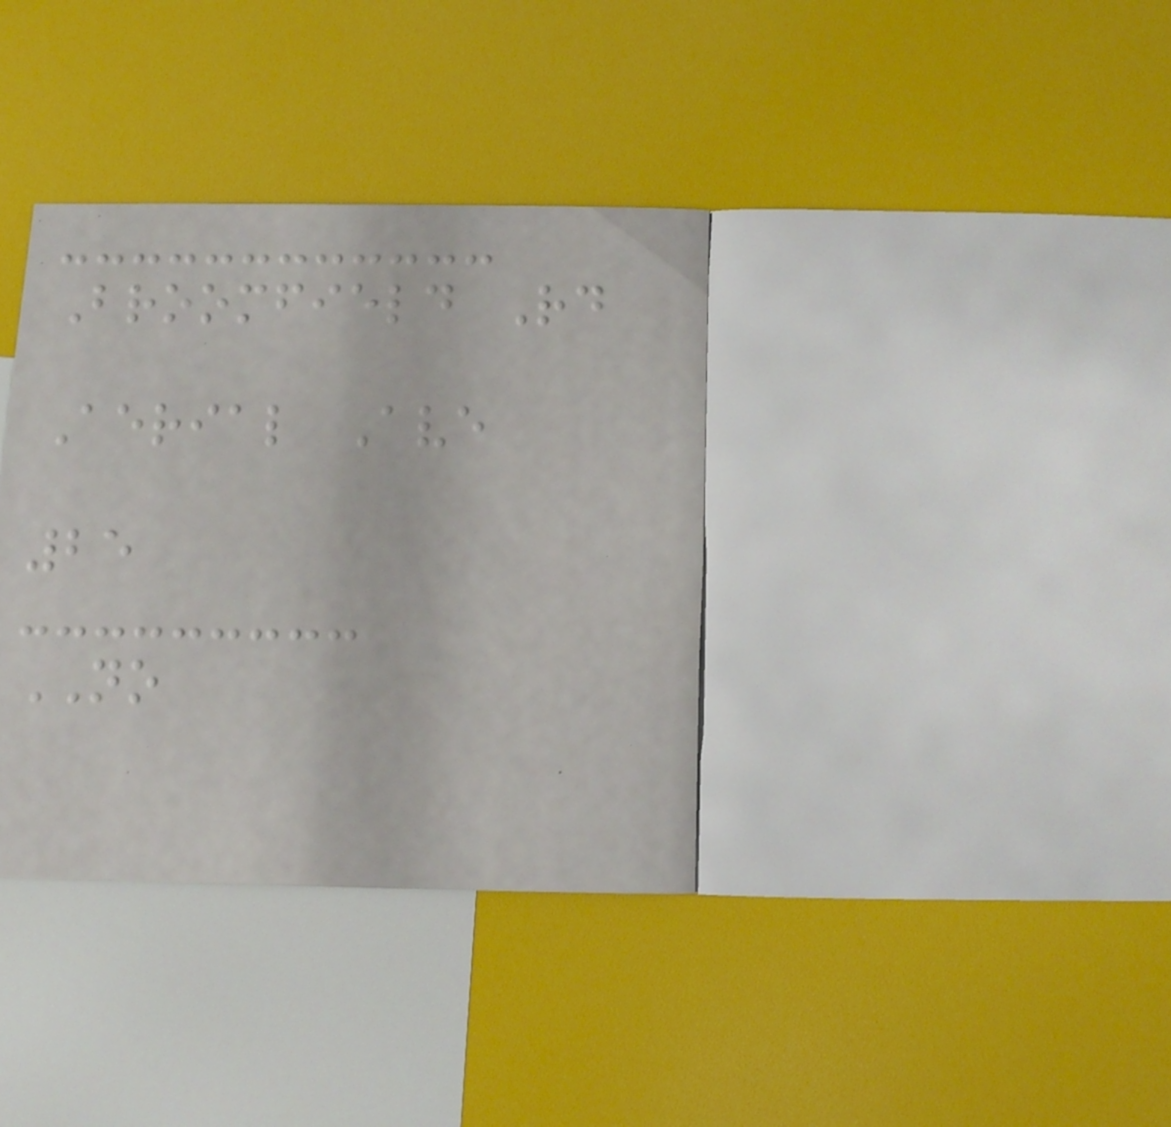Broomfield Rd
Aerial Ave
25
NO
